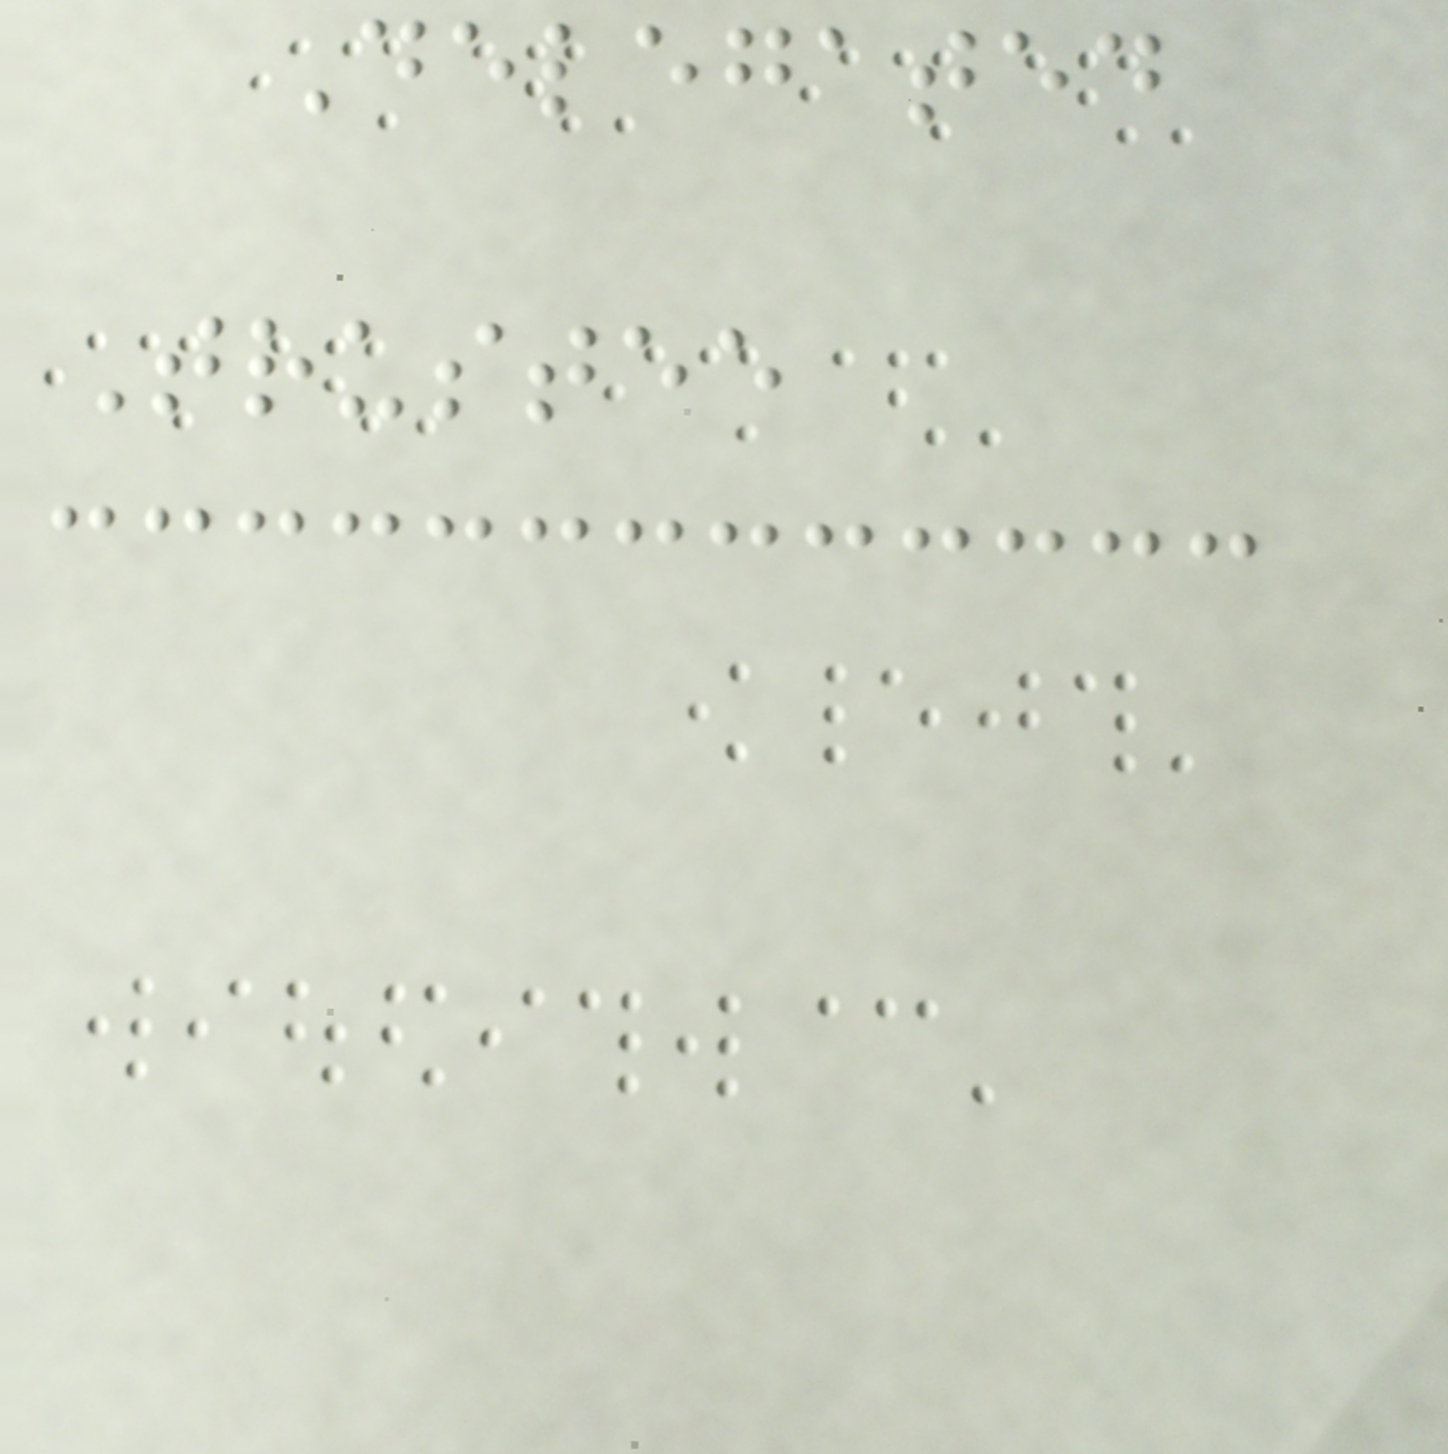Delegated
Trustee
